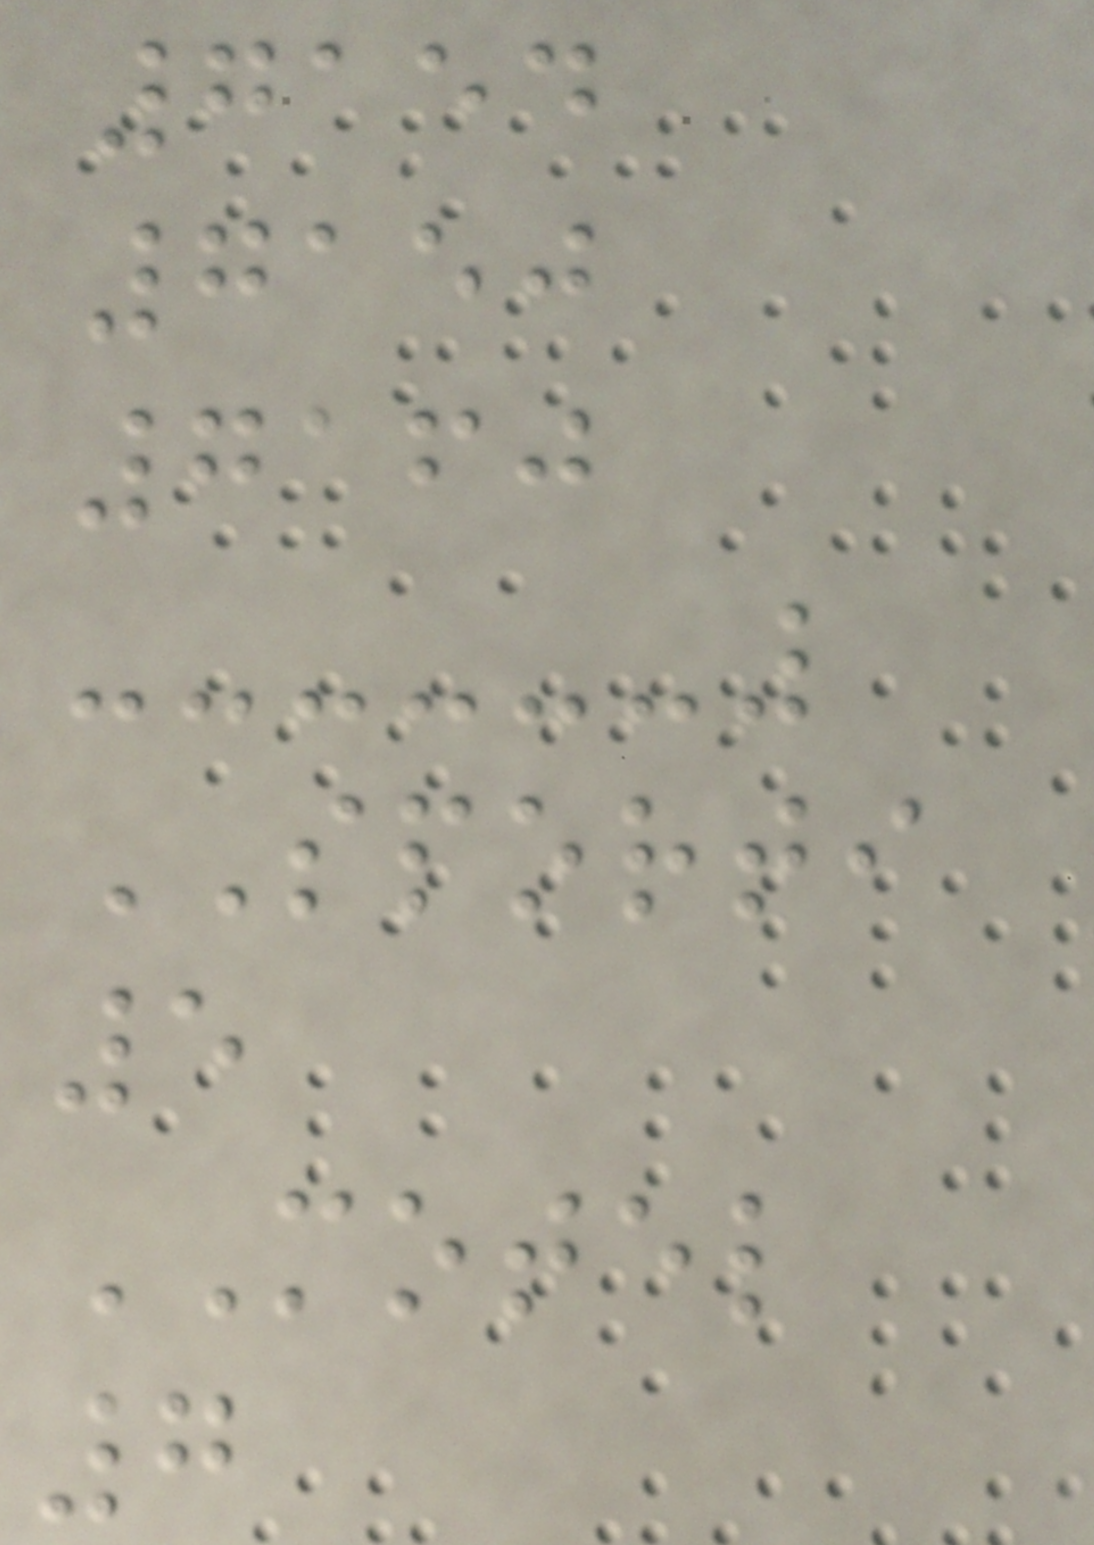7154
7150
7160
SPORTI
5
MOTEL
7
